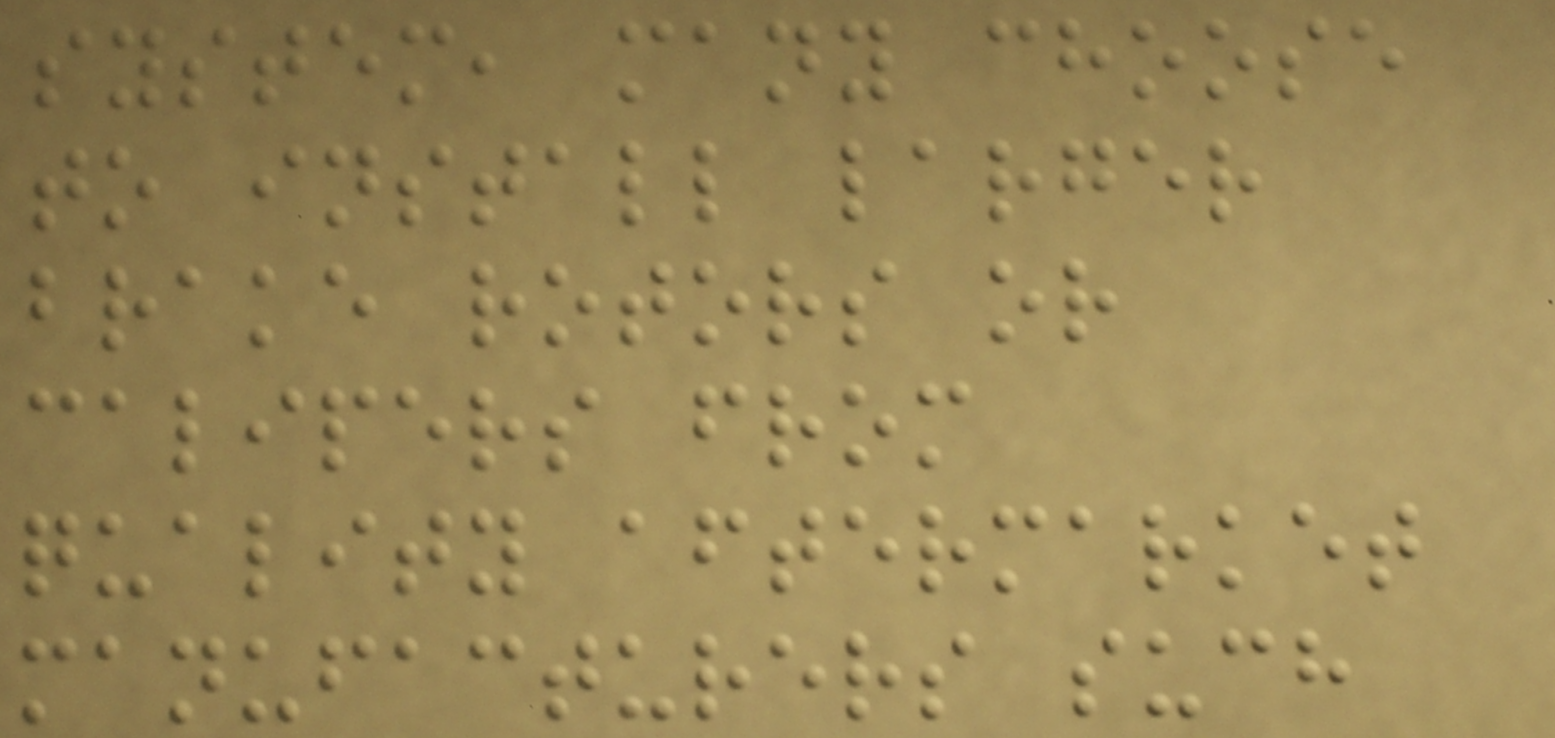system, many choose
to install larger
brake rotors or
calipers from
quality aftermarket
manufacturers such
